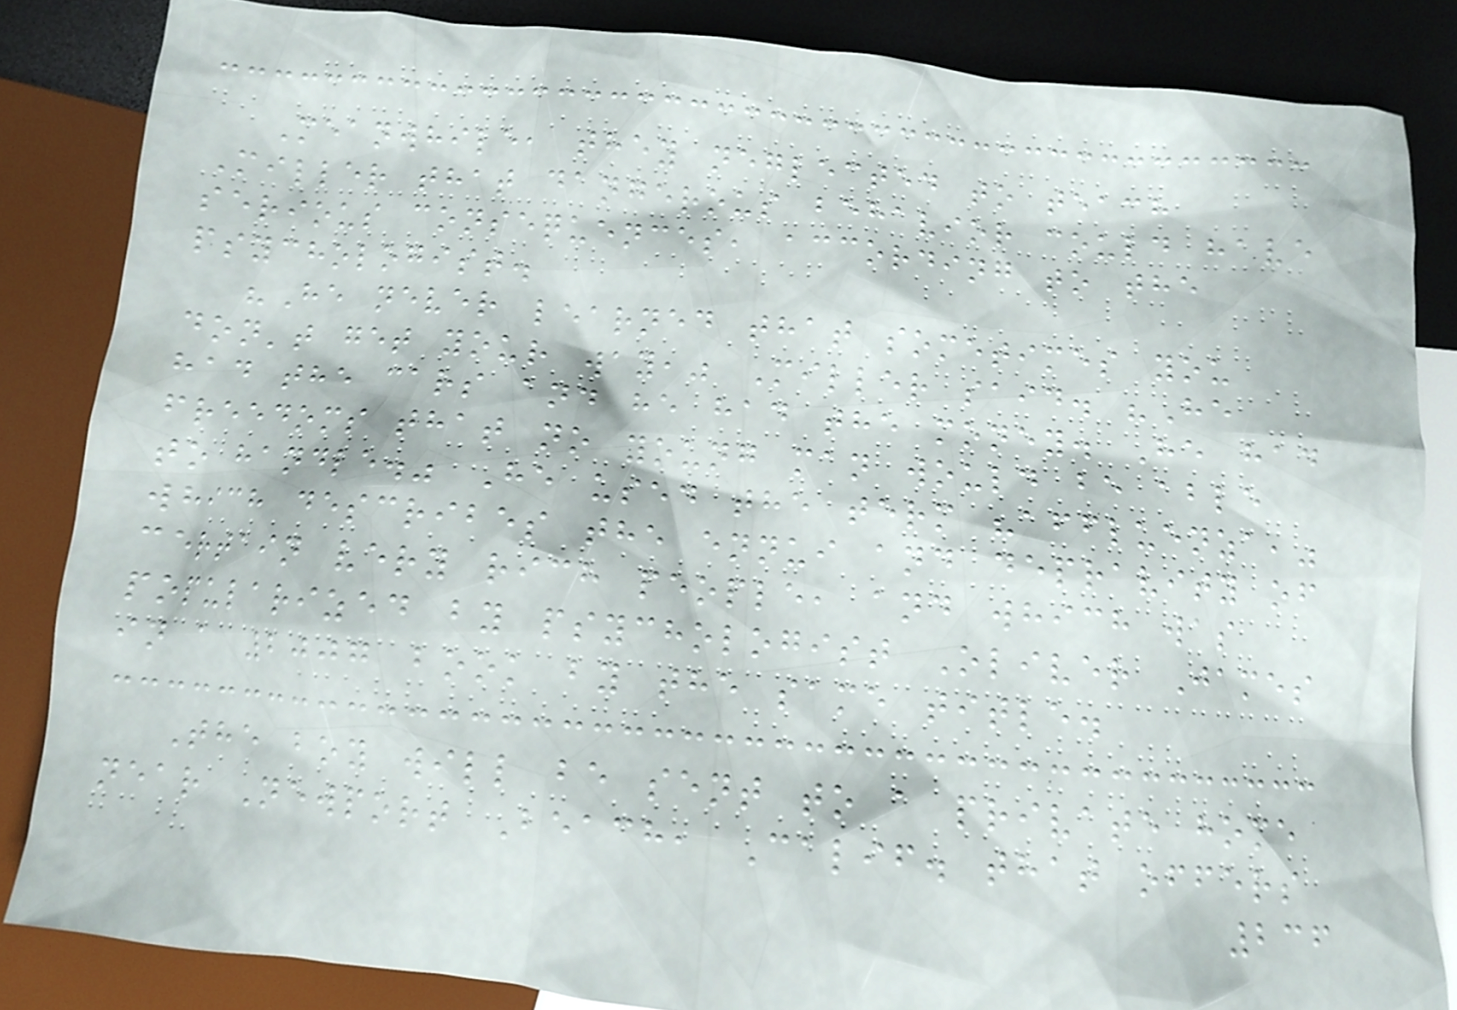Meanwhile, they neglected to teach
Miller that dangerous behavior could have
serious consequences, according to the
psychologist.
"He never learned that sometimes you
don't get your way," Miller said. "He
had the cars and he had the money. He had
freedoms that no young man would be able
to handle." He used the term "affluenza,"
which describes the ennui and depravity of
certain very rich people, and which was
popularized by psychologist Oliver James
in a 2007 book by the same title.
The boy will be sent to a private home
near Newport Beach, Calif. that offers
236
